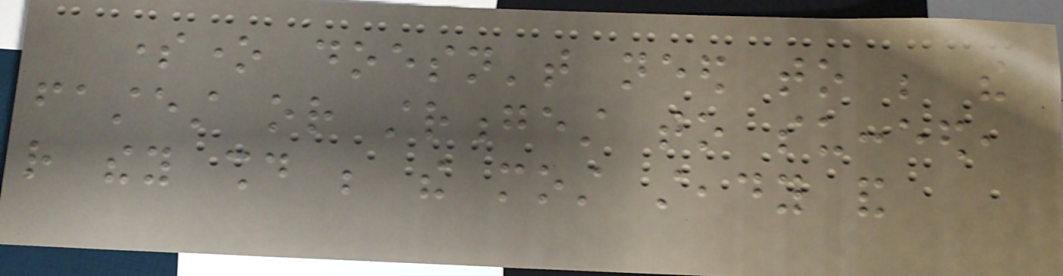someone doesn't need to be the
fastest or strongest to succeed,
rather they should be the most steady and
